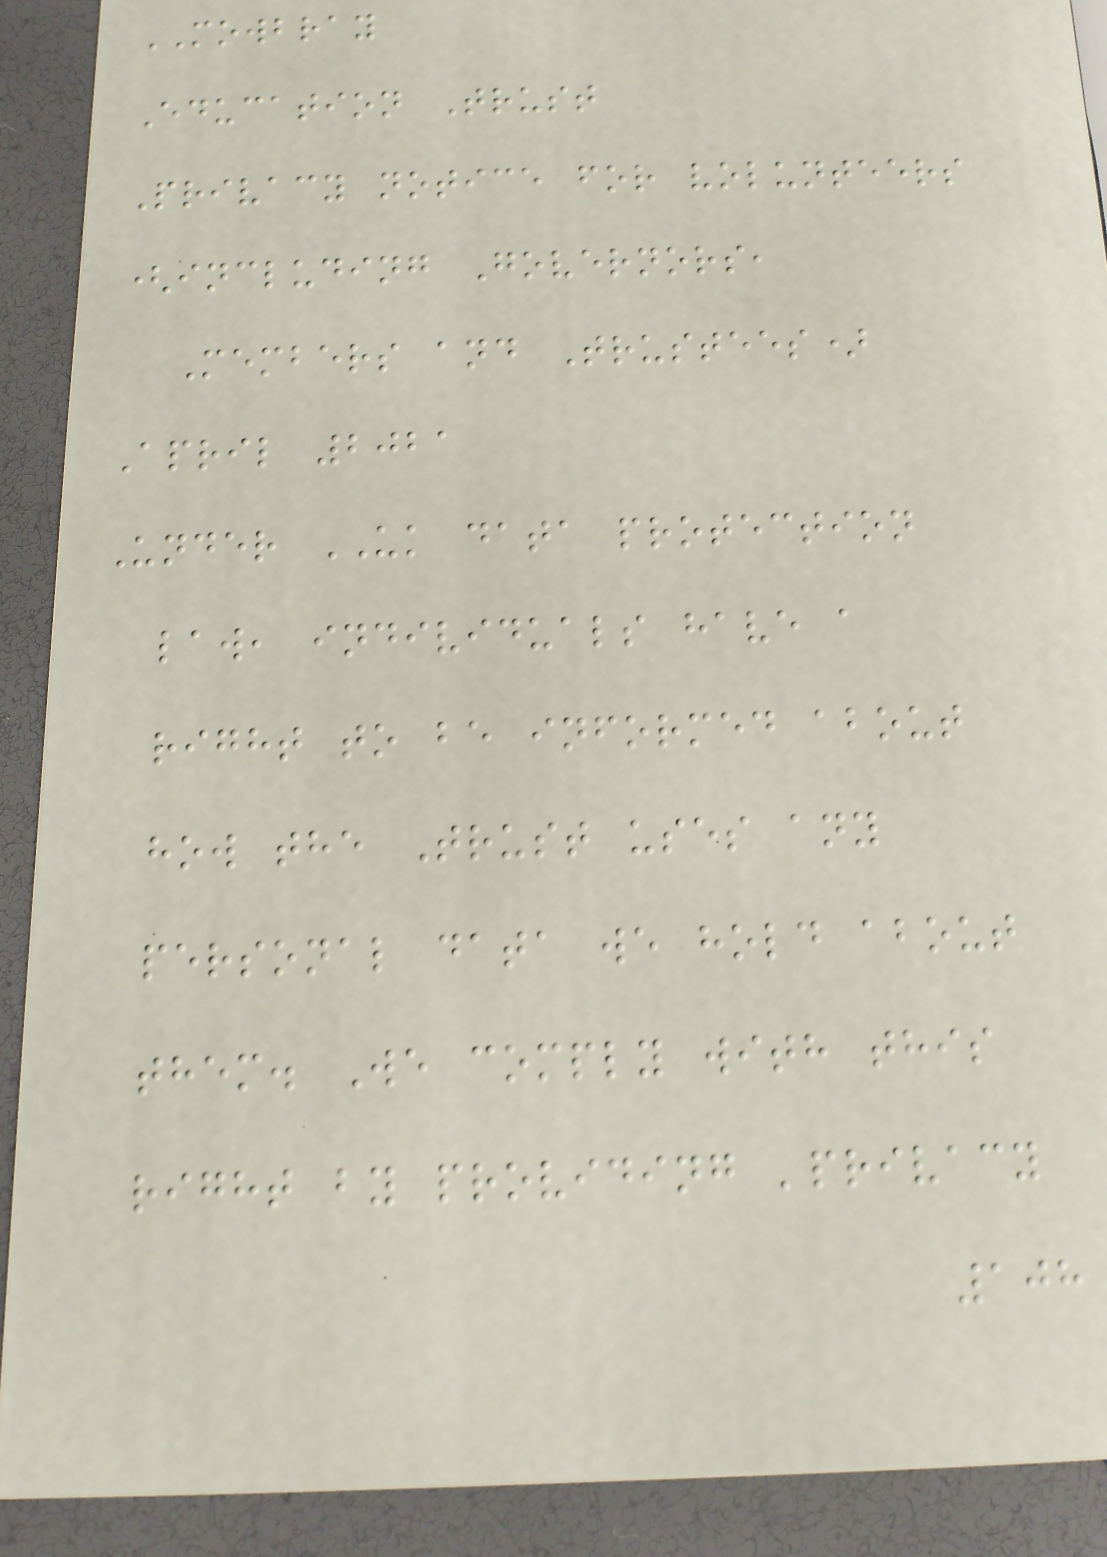MOWBRAY
Education Trust
Privacy notice for volunteers
(including Governors,
Members and Trustees)
April 2021
Under UK data protection
law, individuals have a
right to be informed about
how the Trust uses any
personal data we hold about
them. We comply with this
right by providing 'privacy
108
